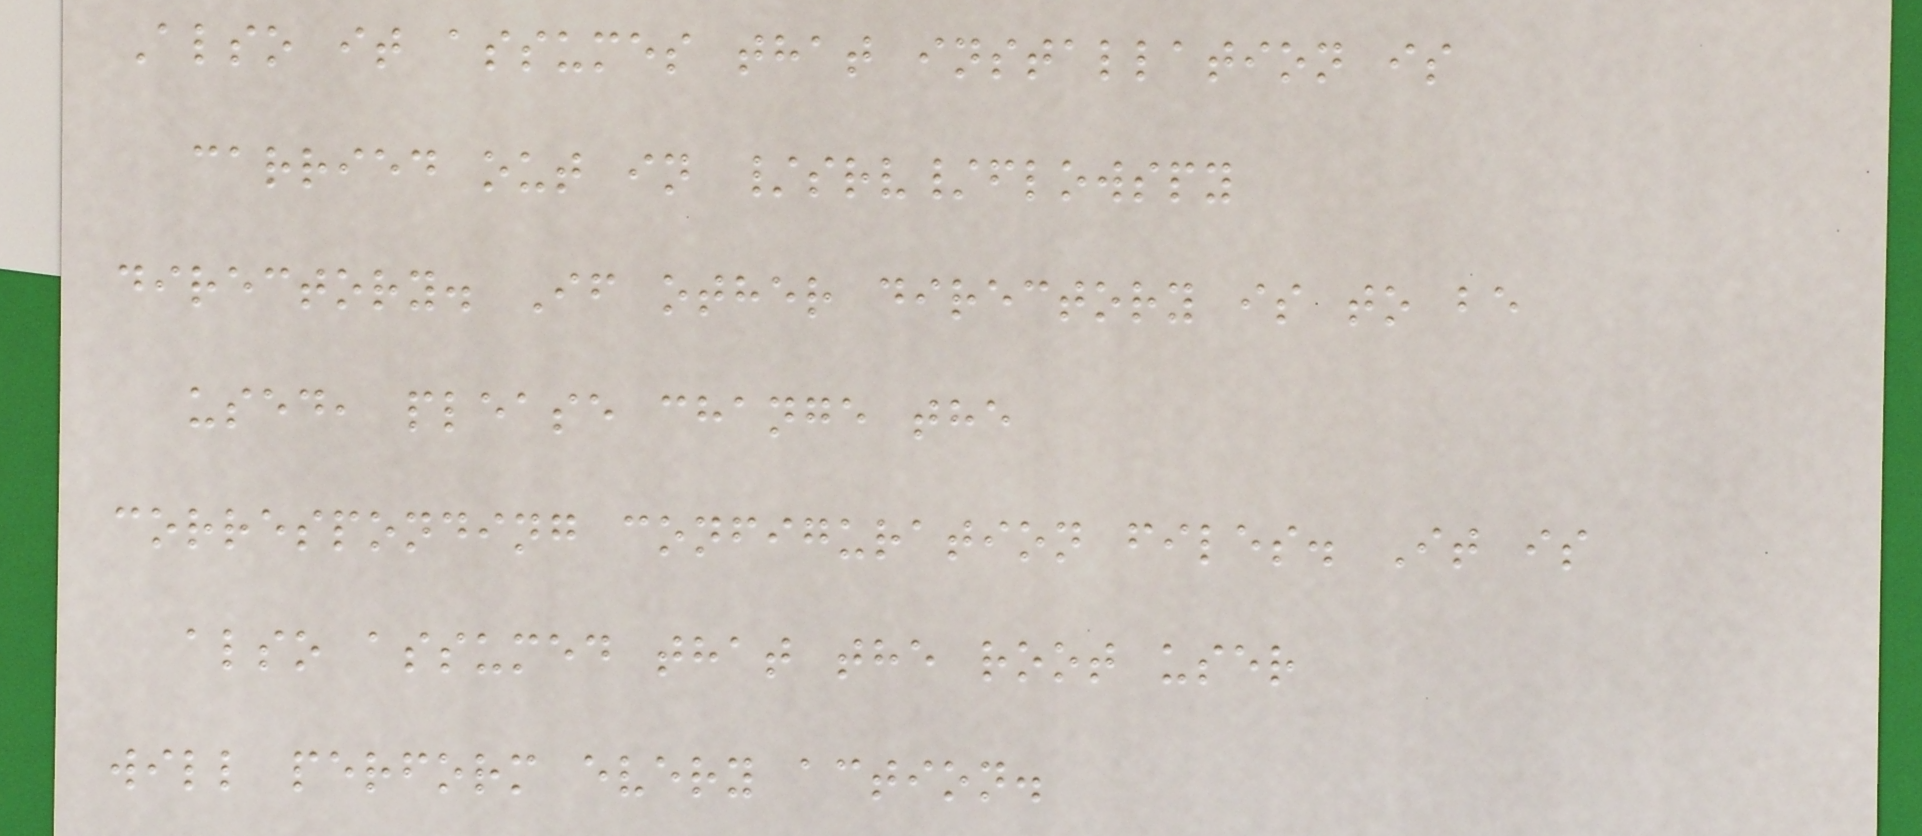Also it assumes that installation is
carried out in /srv/flowspy
directory. If other directory is to be
used, please change the
corresponding configuration files. It is
also assumed that the root user
will perform every action.
